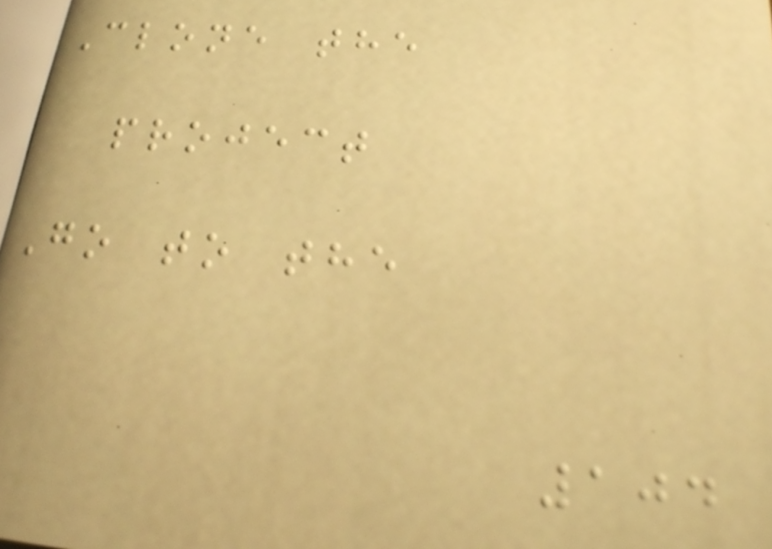Clone the
project
Go to the
104
